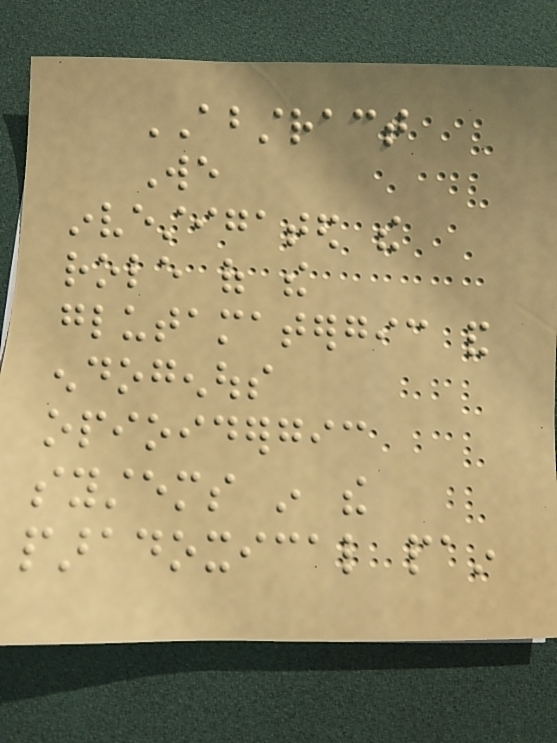ABSTRACT
We
investigated the
role of the
glutamatergic and
endogenous
opioidergic
systems in the
paradoxical pain
